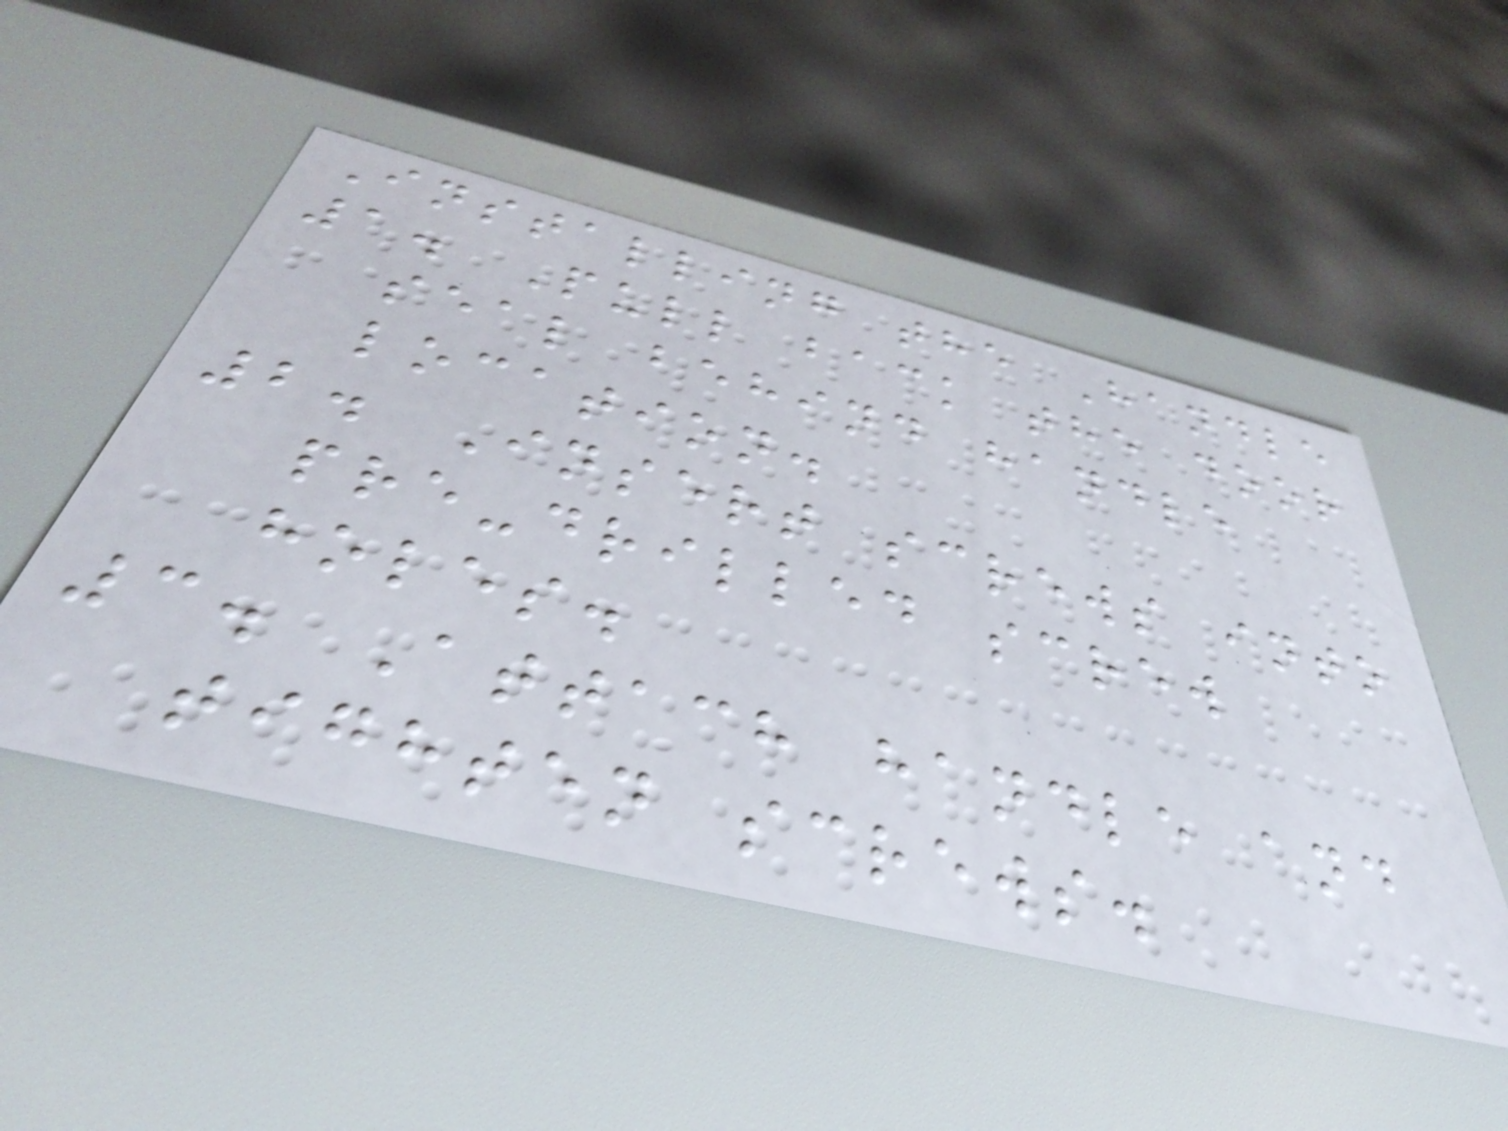Installing the Handle
1. Pull back the door
seal behind handle
location.
2. Insert screws into
pre-drilled screw
holes.
3. Attach handle and
tighten screws.
